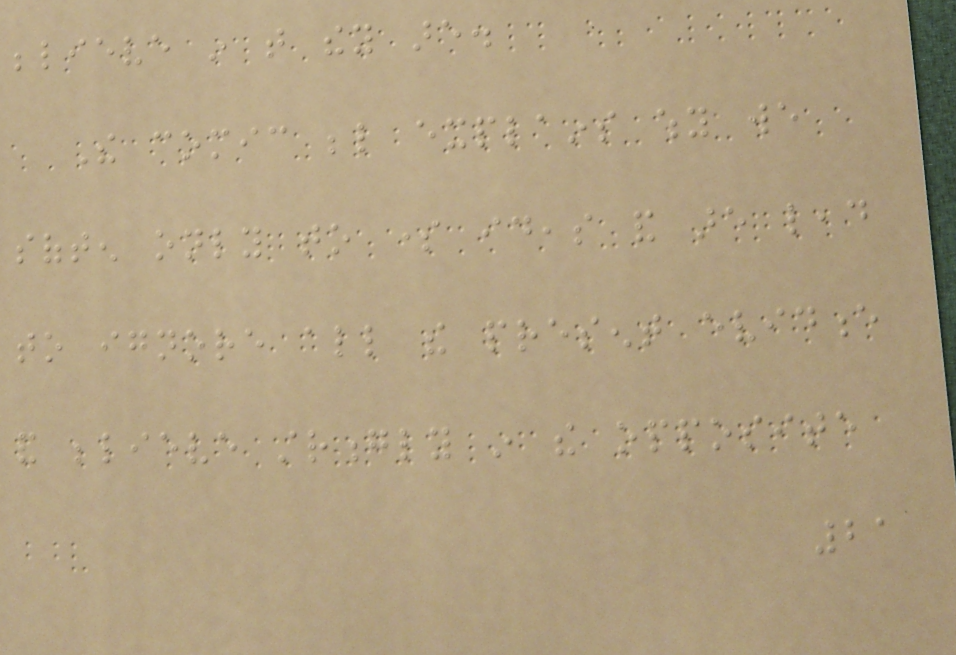believe in that they are.
The comic below explains why we
soften only to some ideas and are lead
to ignore all the present evidence
and believe strongly in the opposite
21
